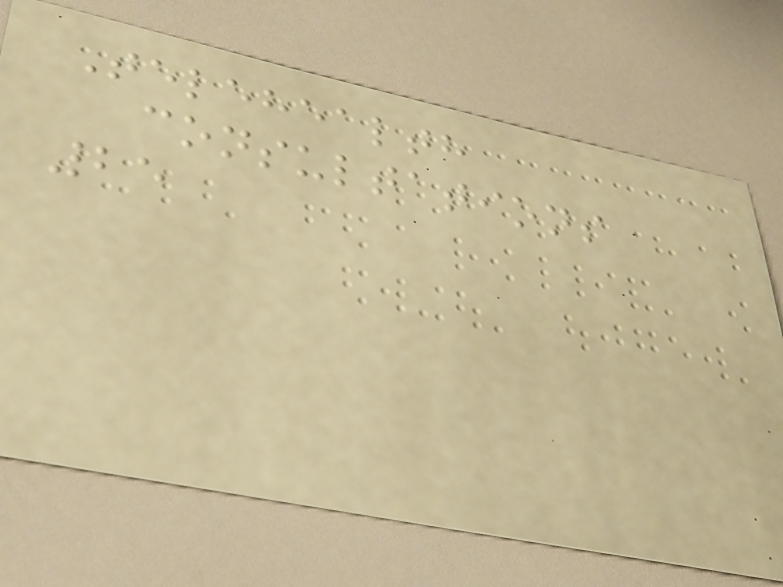Telehealth
consultations
25
